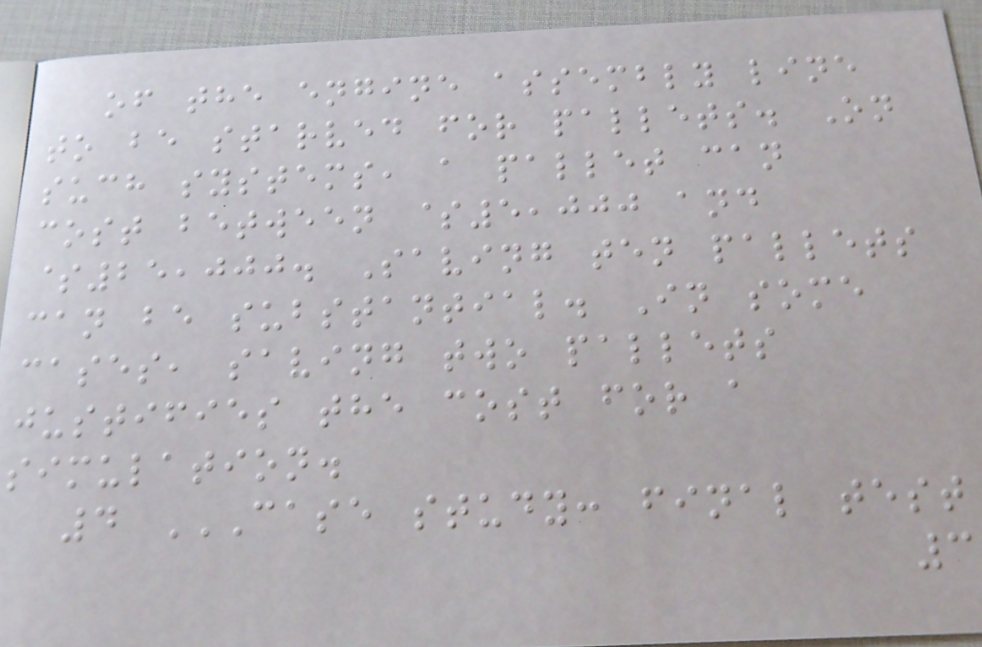of the engine assembly line
to be starved for pallets. On
such systems, a pallet can
cost between $5,000 and
$25,000. Saving ten pallets
can be substantial. In some
cases, saving two pallets
justifies the cost for a
simulation.
4 CASE STUDY: FINAL TEST
3
